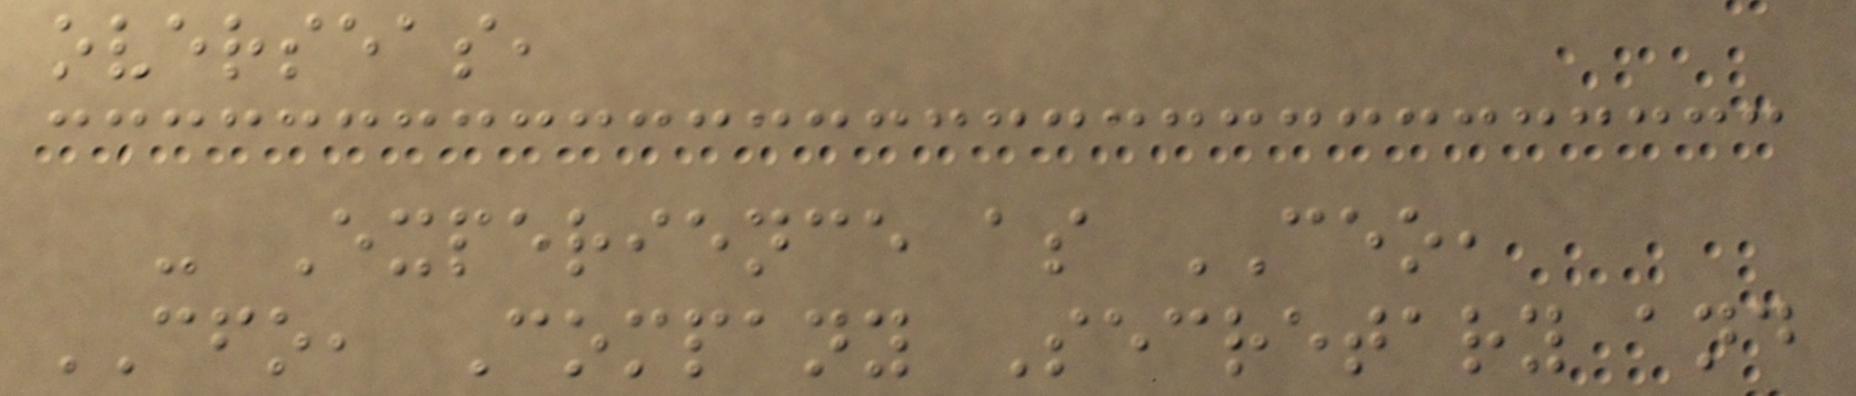overseas,
- Experience as CEO,
CFO, Company Secretary and
